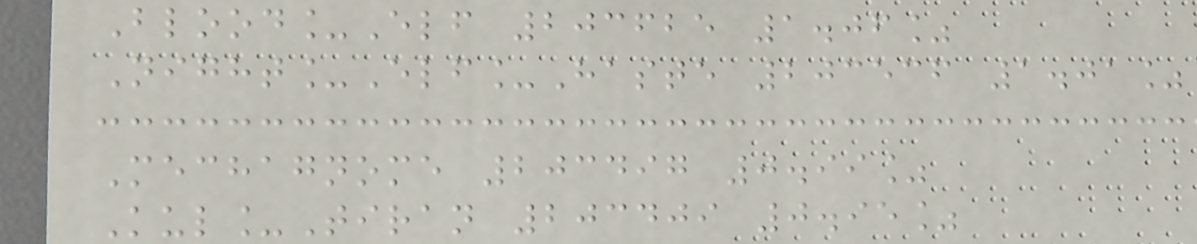Blood_Elf 203625 1.06%
Night_Elf_Haste 203536 1.01%
Mechagnome 203497 0.99%
Kul_Tiran 203409 0.95%
